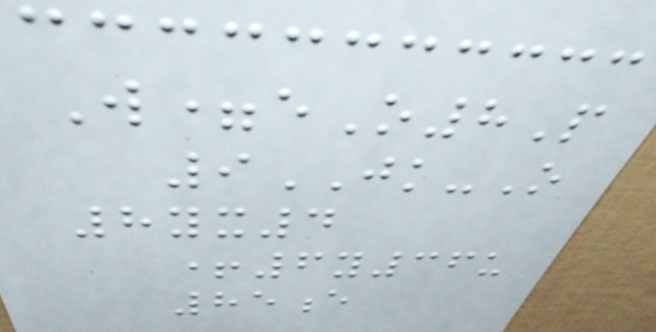W=eO8P
9JK-O
8yx4
+6y36u
85e
